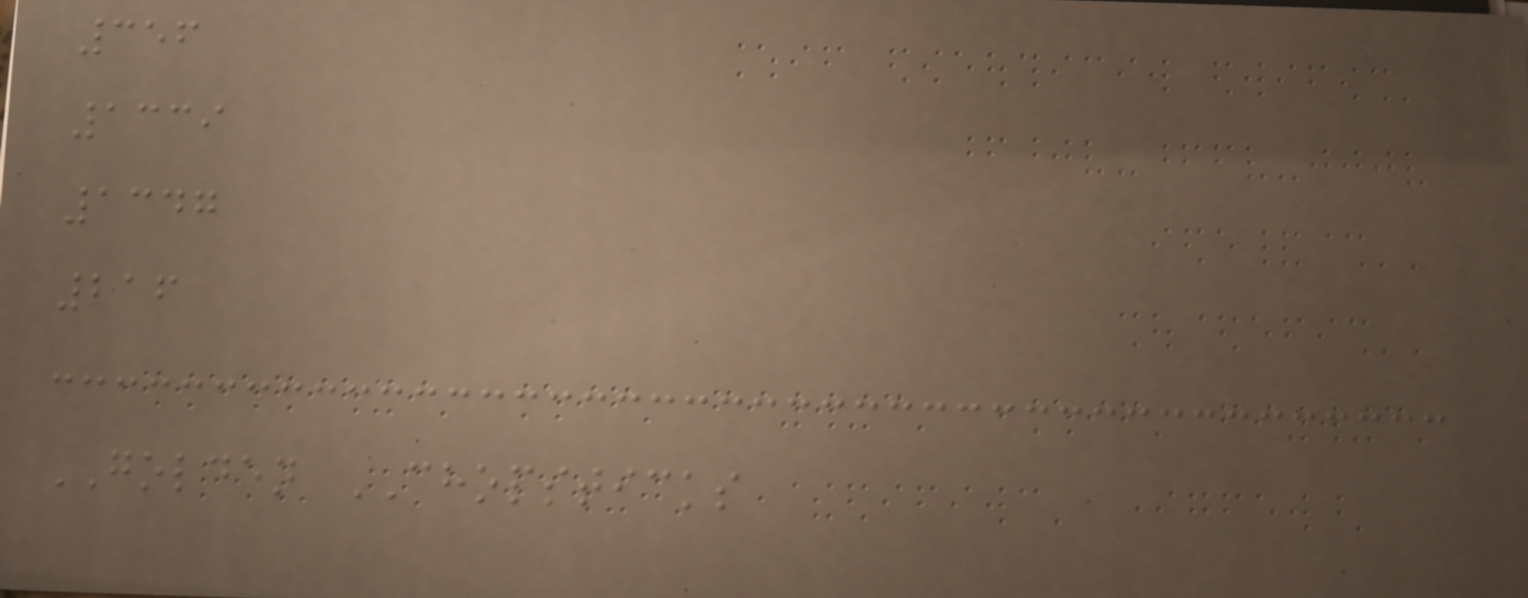356
1339
1347
216
GOLDEN CHOPSTICKS
